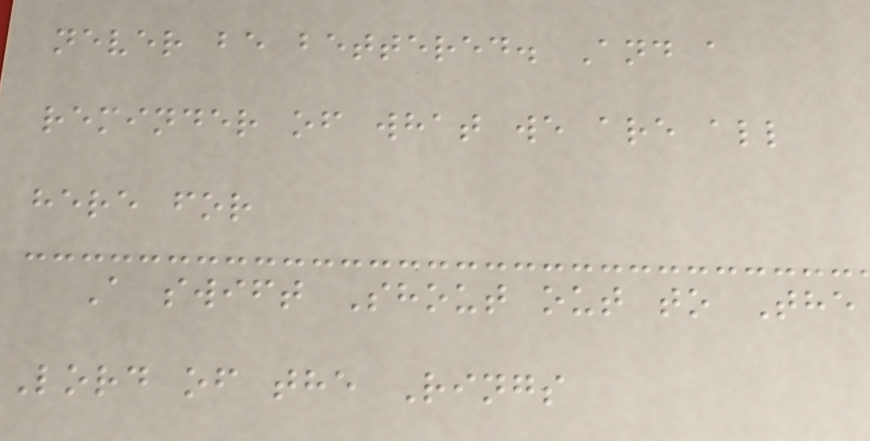never be bettered. And a
reminder of what we are all
here for
A swift Shout out to The
Lord of the Rings
